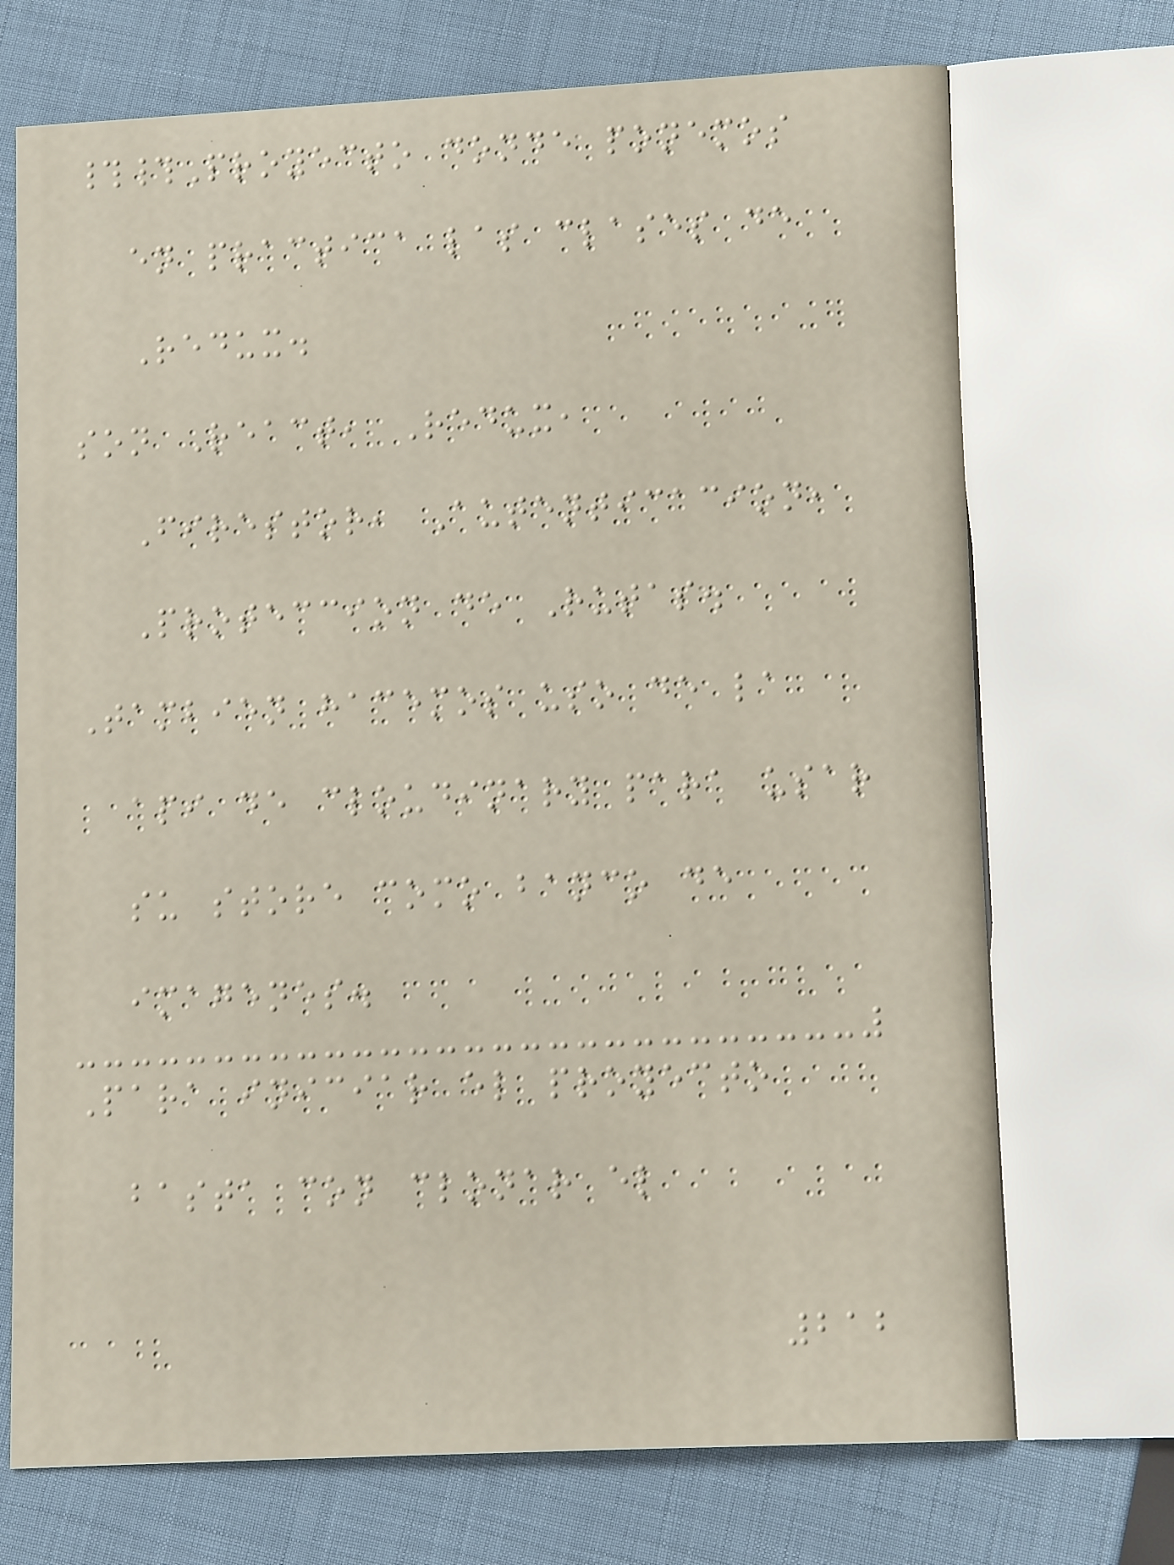##Proyecto donde ponemos
en practica las clases de
Redux.
son React, Redux,
Firestor, Autenticacion,
Proteccion de Rutas.
Tambien hacemos uso de la
api de cloudinary para usar
su store como banco de
imagenes.
Para iniciar el proyecto
basta con clonar el
212
